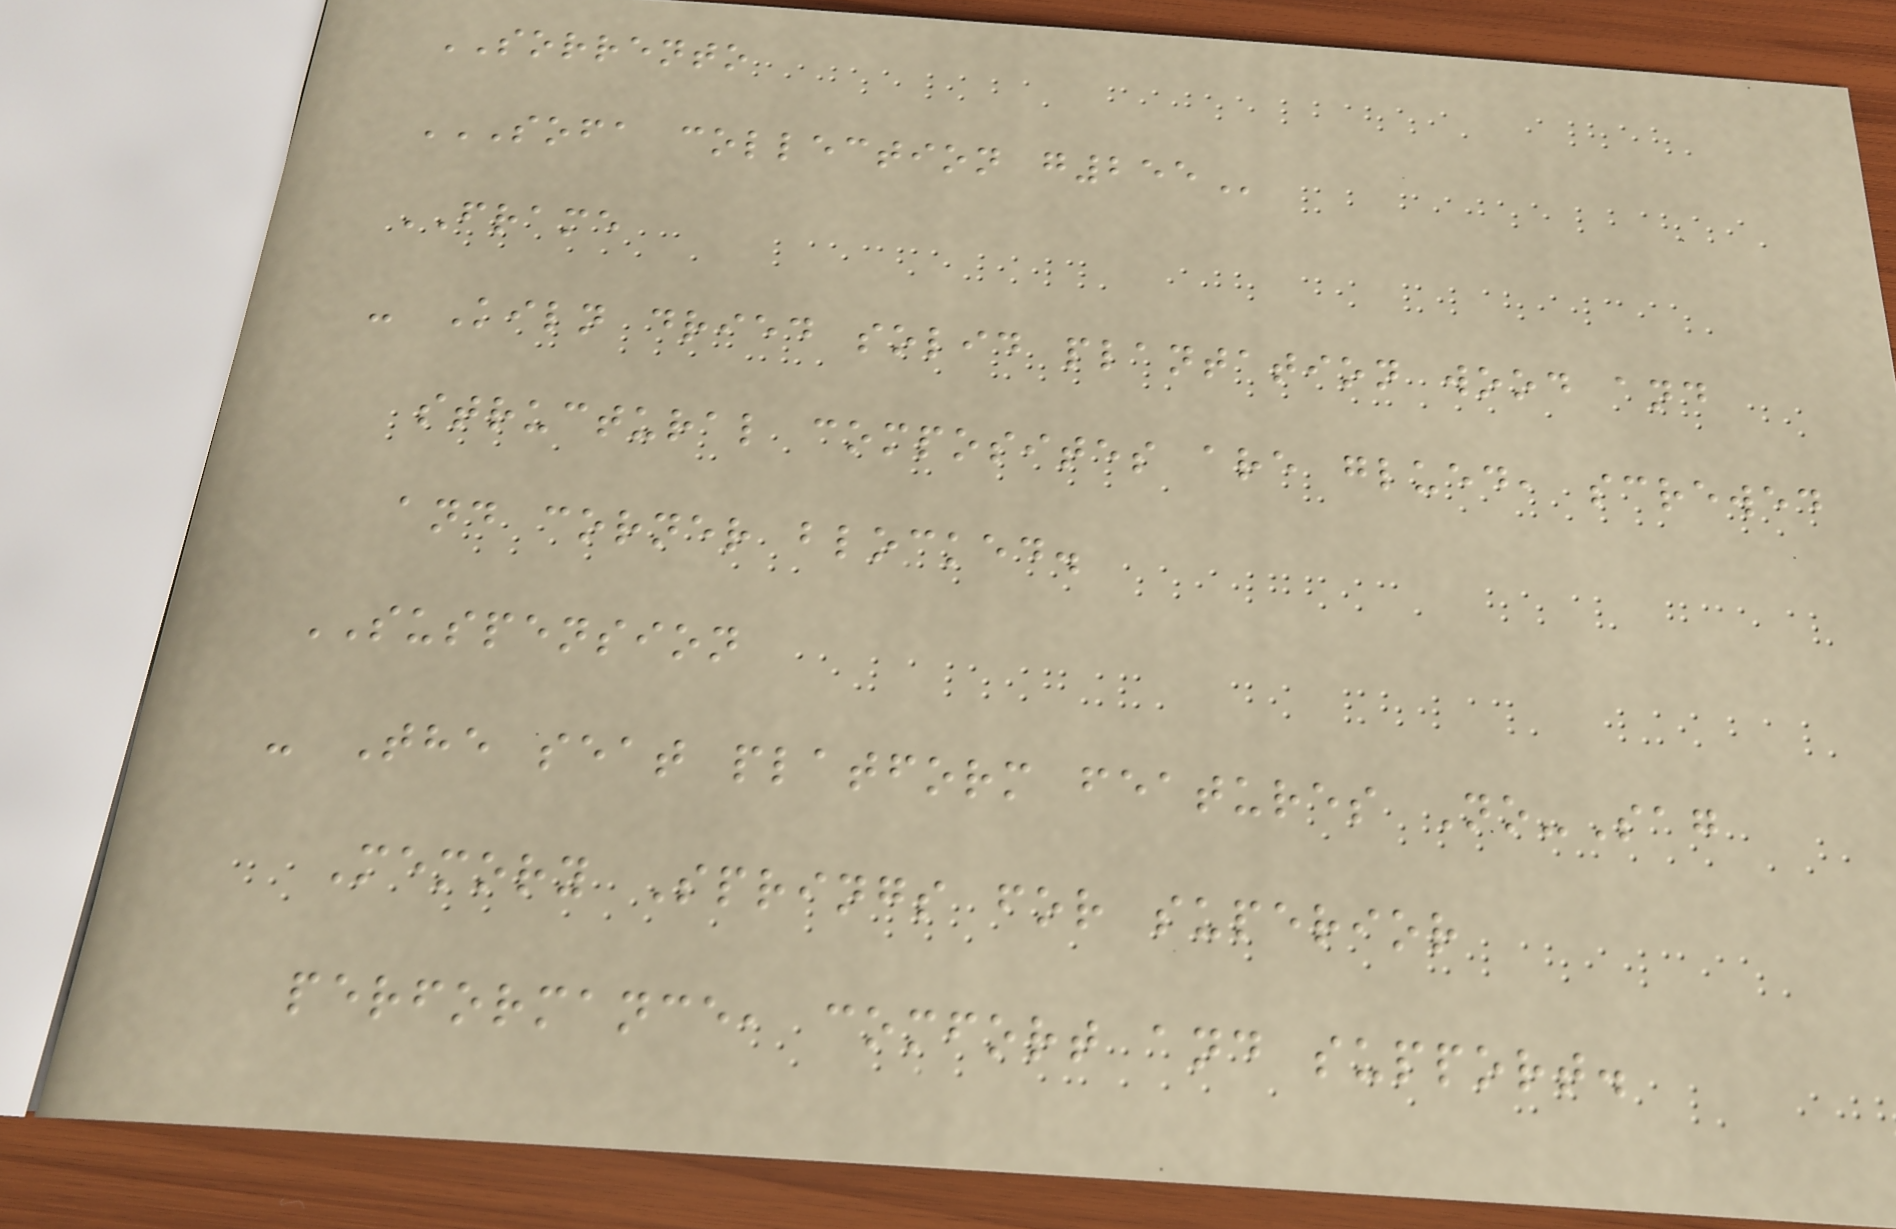SORRENTO
SOFA COLLECTION G255
FRAME
- Kiln dried solid plantation wood and
structural composites are glued, screwed
and corner blocked.
SUSPENSION
- The seat platform features No-Sag
Memory Springs for superior
performance, comfort and support.
